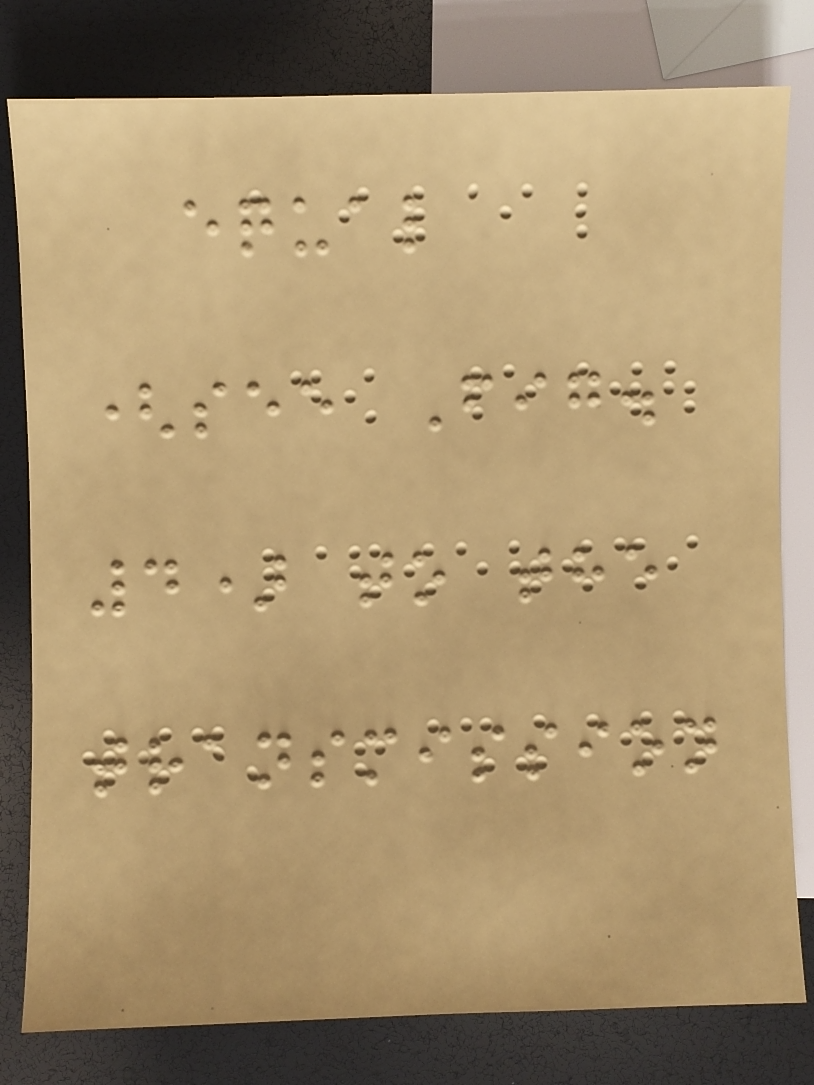equal
(see Fig.
4) to the
transmission
